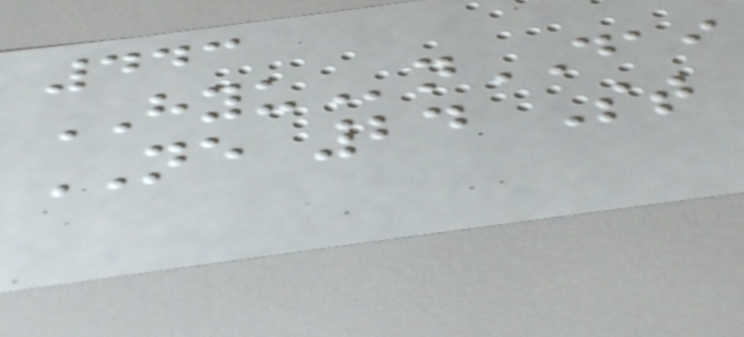443
HYUnDAI
NE 24 St
